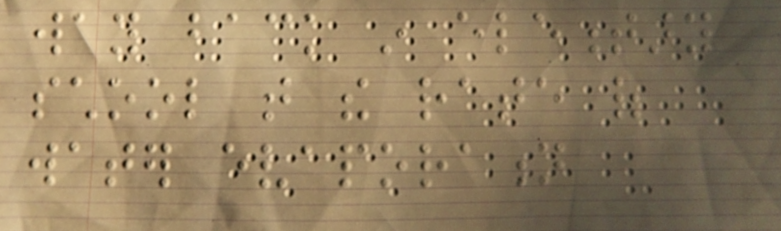way back in elementary
school that the rate of
water evaporation
